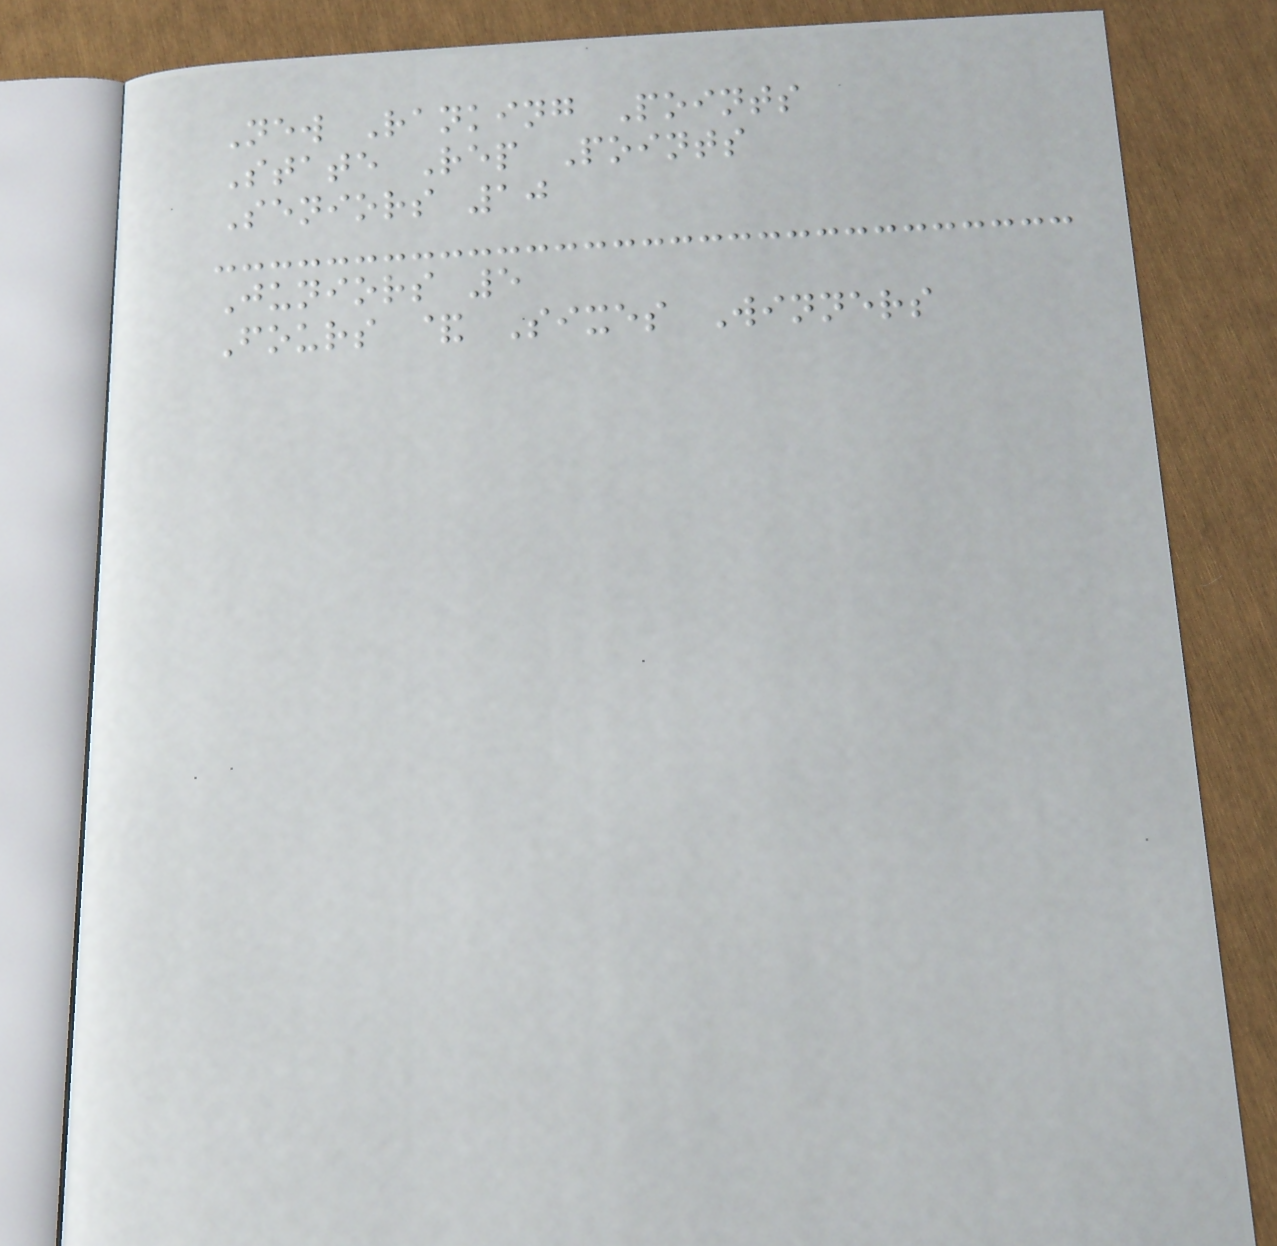New Ranking Points
State Rep Points
Seniors 10
Juniors 5
Fours & Sixes Winners
